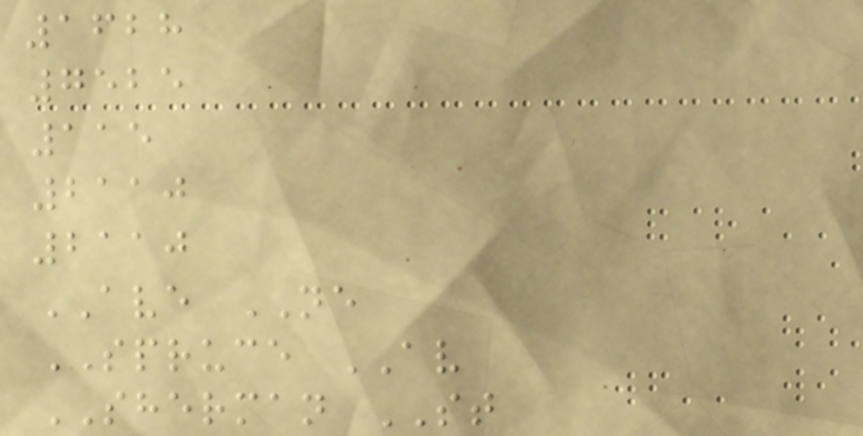1628
7525
115
2110
2110
AVE NE
SPRUCE AV
SHERMAN ST
